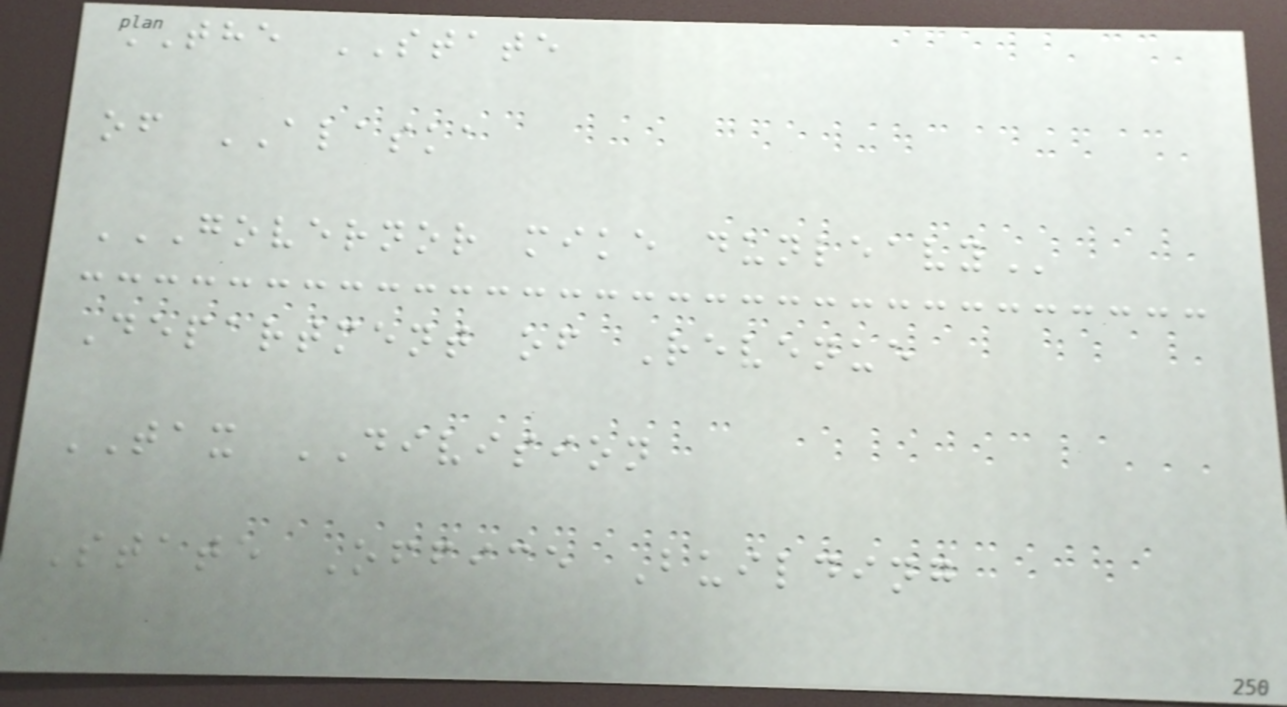THE STATE
of ALASKA
GOVERNOR MIKE DUNLEAVY
Department of Revenue
TAX DIVISION
State Office Building
